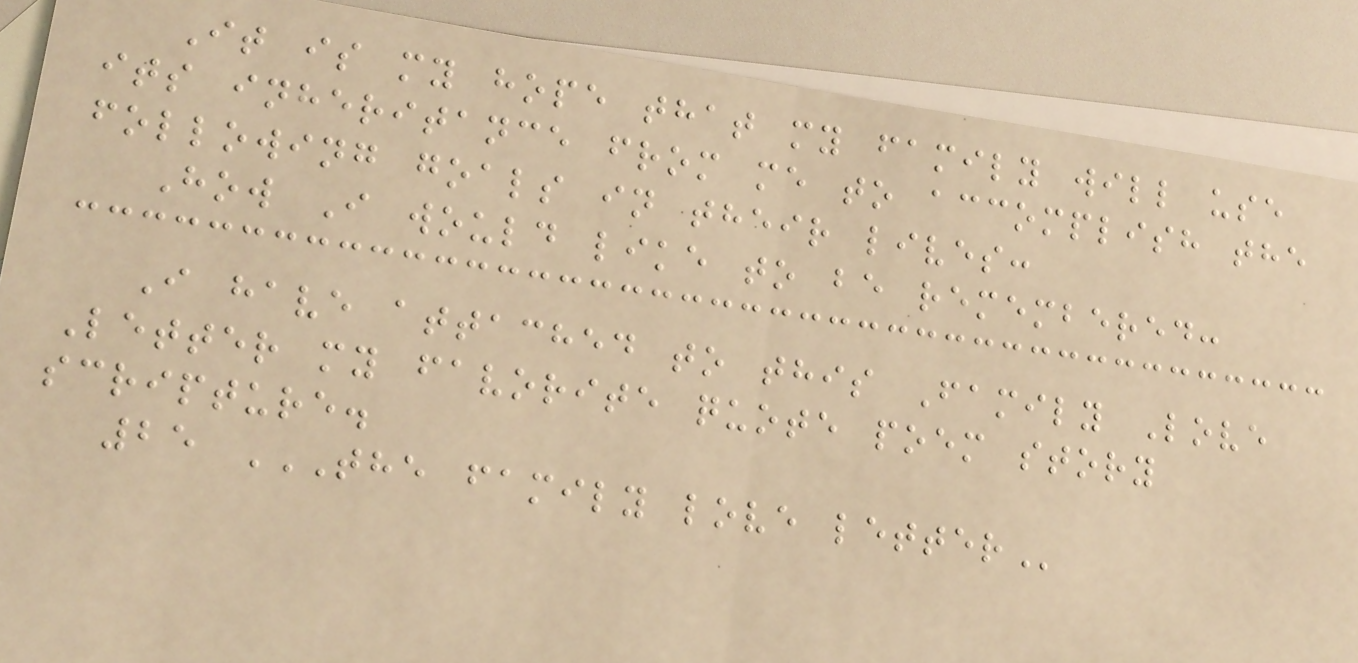It is my hope that my family will use
its inheritance from me to accomplish the
following goals in their lives:
How I would like to be remembered:
I have attached to this Family Love
Letter my favorite quote poem story
scripture.
25 THE FAMILY LOVE LETTER
